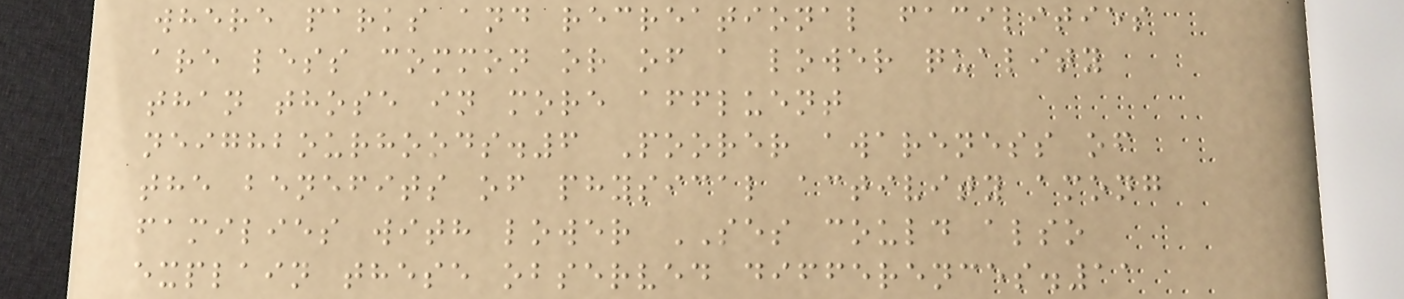where parks and recreational facilities
are less common or of a lower quality
than those in more affluent
neighbourhoods.6 Poorer awareness of
the benefits of physical activity among
families with lower SES could also
explain these observed differences.11
